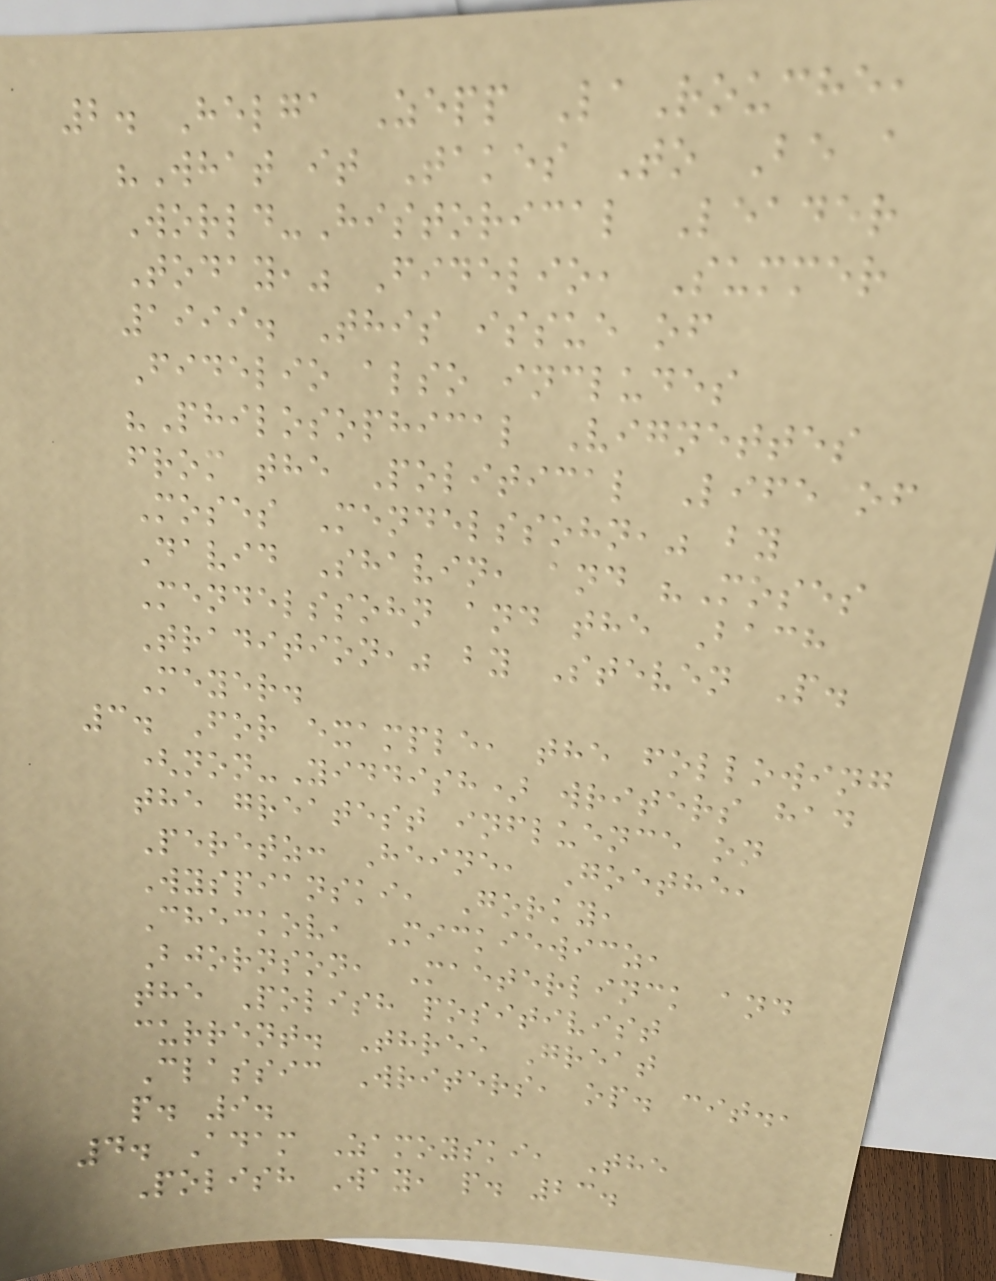2. Helga Zepp LaRouche,
"What it Takes To Be a
World-Historical Leader
Today," Fidelio, Summer
1999. This issue of
Fidelio also includes
"Philosophical Vignettes
from the Political Life of
Moses Mendelssohn," by
David Shavin, and "Moses
Mendelssohn and the Bach
Tradition," by Steven P.
Meyer.
3. For example, the following
(non-Yiddish) writers had
the greatest influence on
Peretz: Heine, Goethe,
Wyspianski, Gorky,
Checkov, Mickiewicz,
Bjornson, Maeterlinck and
the Polish positivist
current. Three Great
Classic Writers, op. cit.,
p. 9.
4. Adam Zamoyski, The
Polish Way, p. 23.
